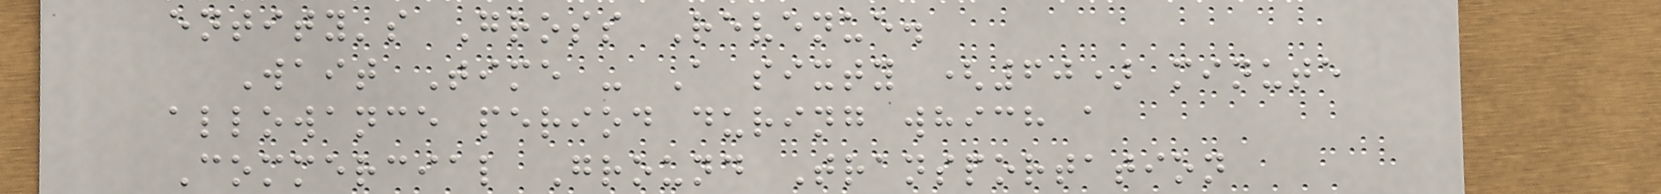entity's Gross Revenue.
Wait Time - A sixty (60) minute
allowance period during which a
Commercial Ground Transportation
